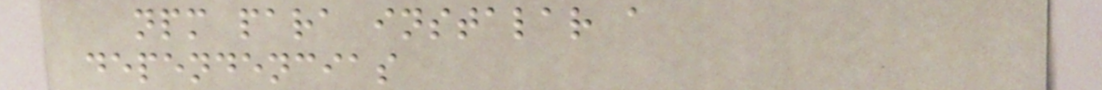npm para instalar a
dependencias
